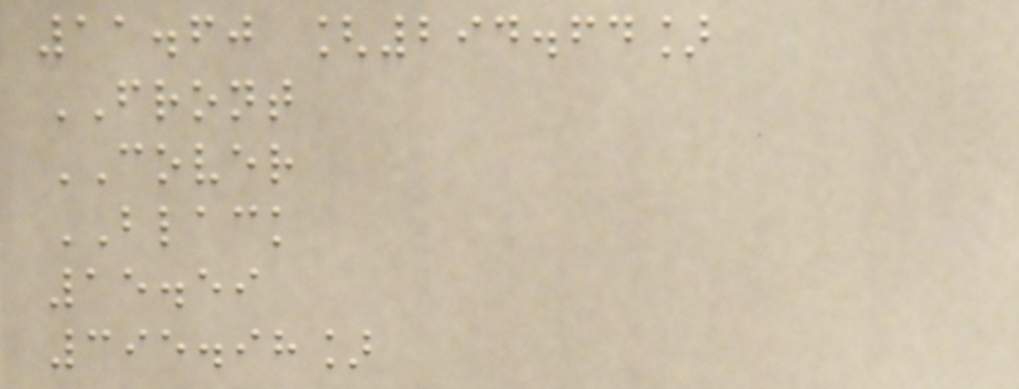11.60 [294.64]
FRONT
COVER
BLACK
15.59
395.98]
